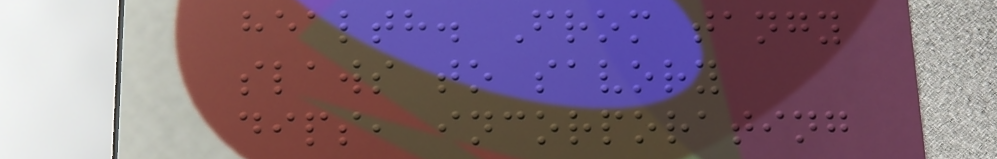health. From tangy
slaws to savory
dips, incorporating
